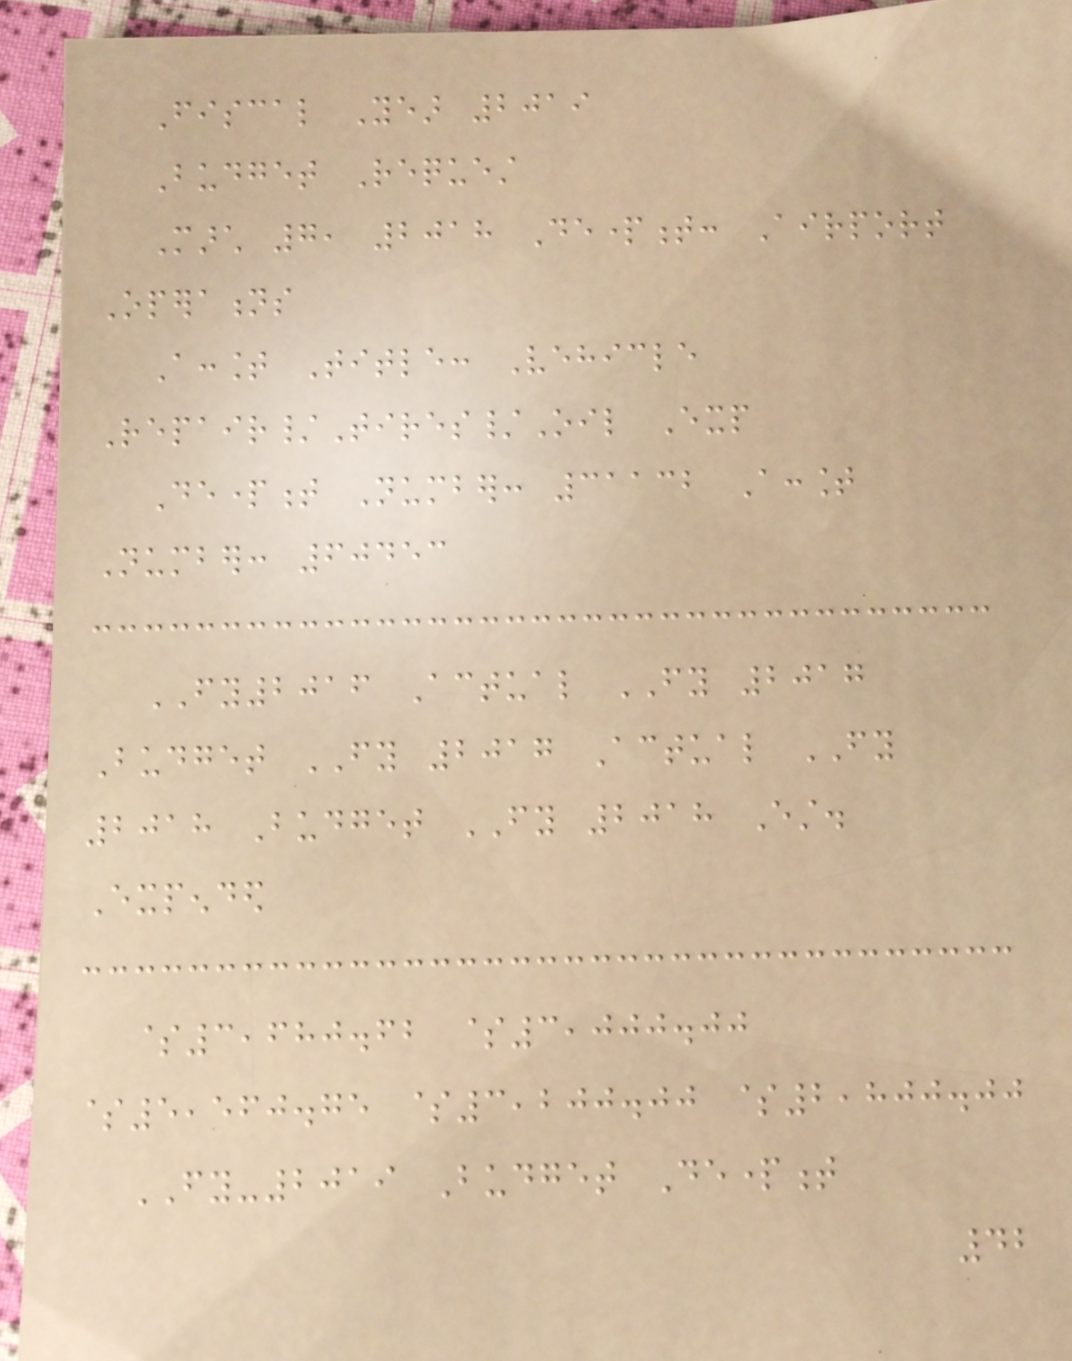Fiscal Year 2019
Budget Request
March 7, 2018 Department: Airport
Operations
Account Title: Vehicle
Repair/Tires/Oil Exp
Department Number: 31132 Account
Number: 60453
FY2016 Actual FY 2017
Budget FY 2017 Actual FY
2018 Budget FY 2018 Est.
Expended
$3,680.62 $3,000.00
$5,560.75 $3,200.00 $2,800.00
FY-2019 Budget Department
42
